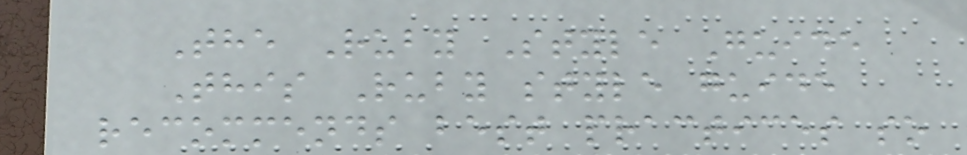The Ruby Style Guide
This Ruby style guide
recommends best practices so
